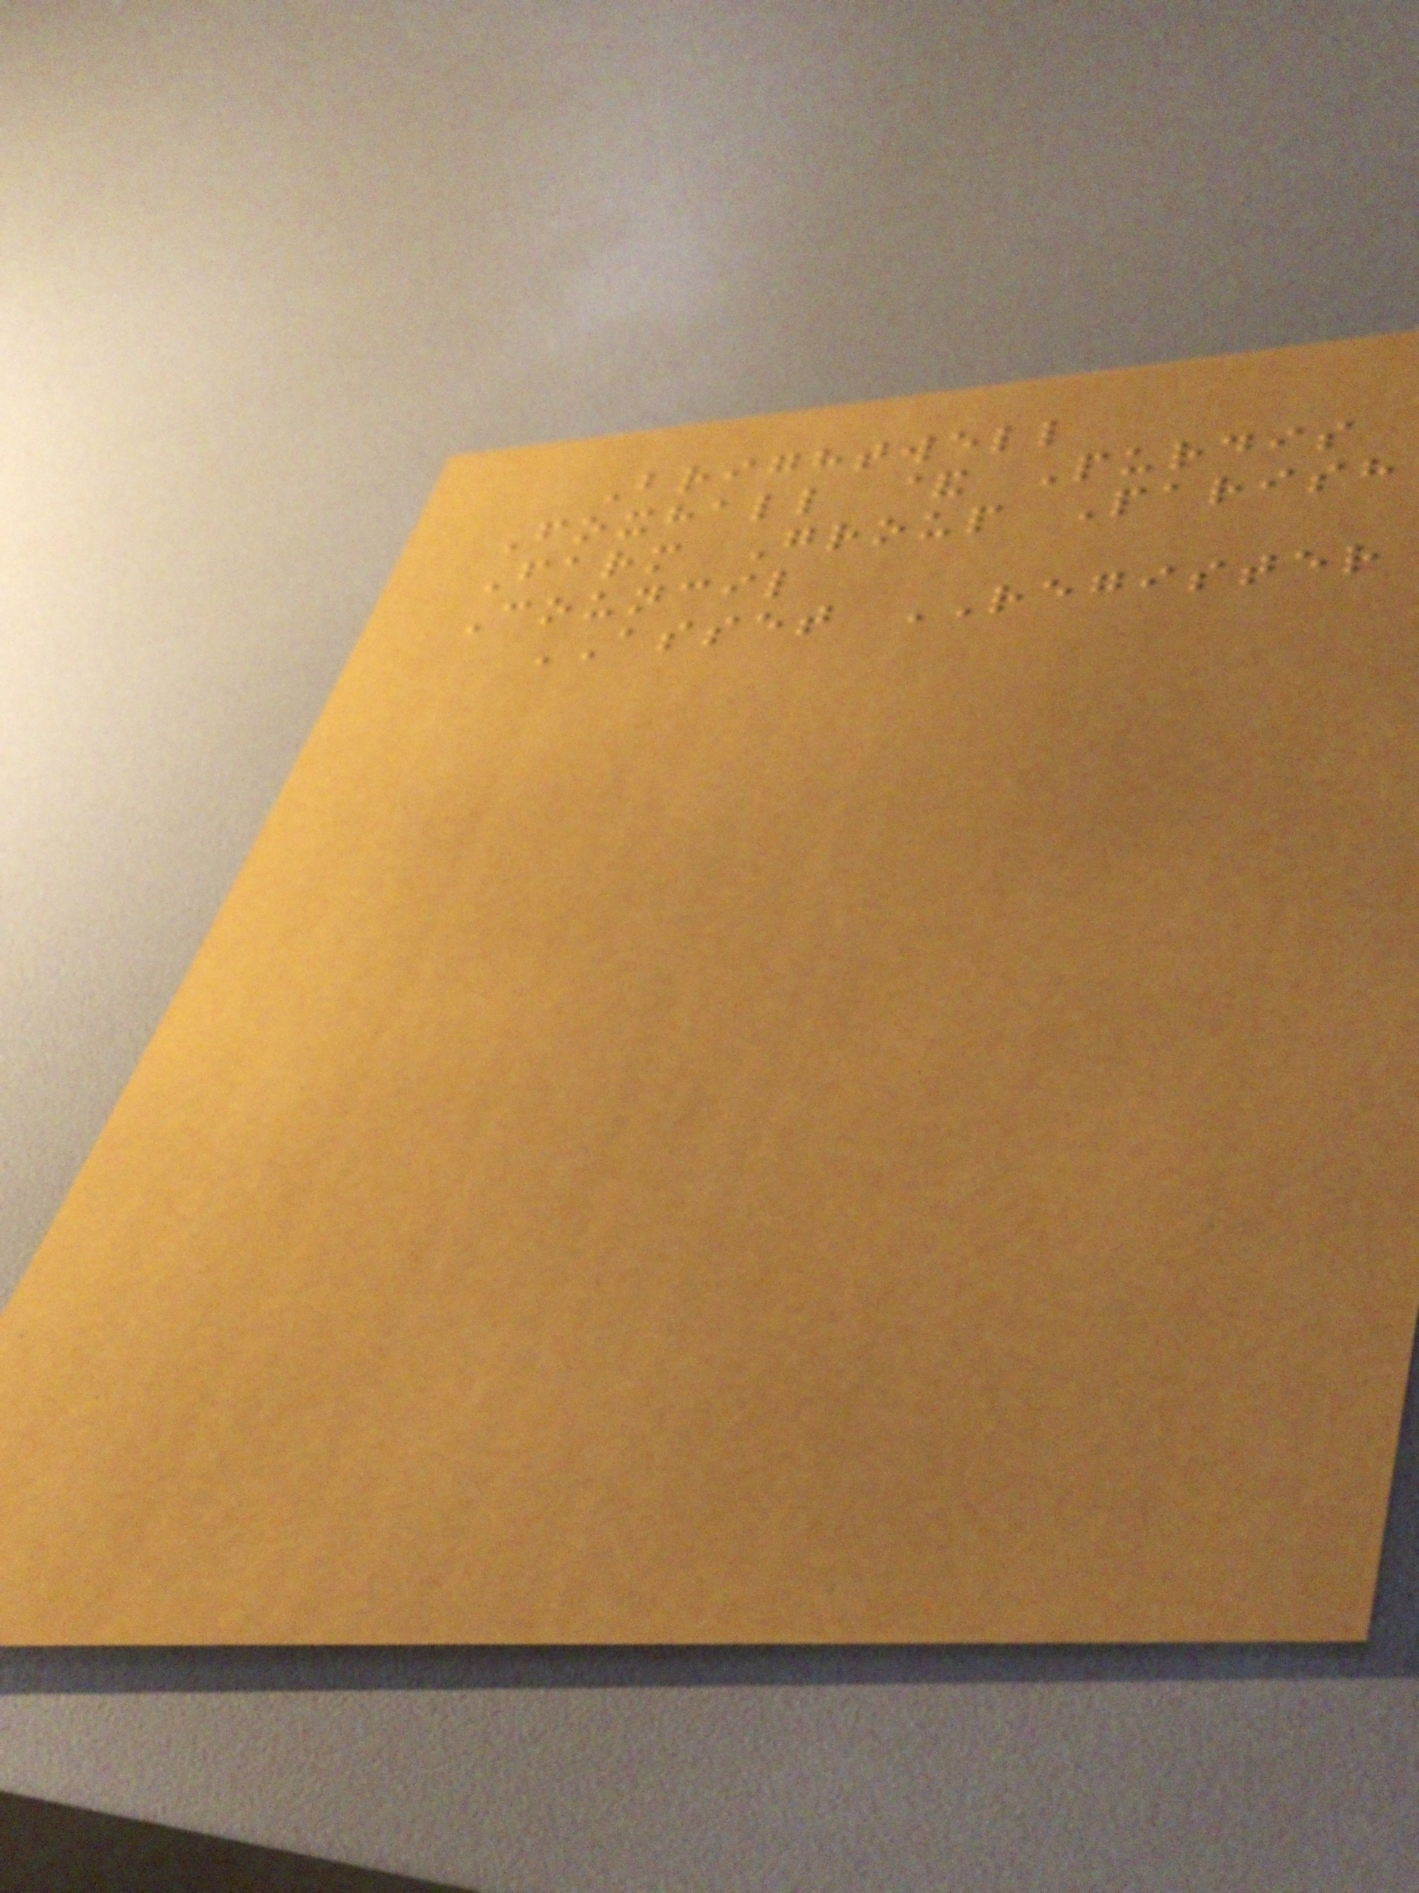Brightwell
Foxhall & Purdis
Farm Group Parish
Council
ASSET REGISTER
